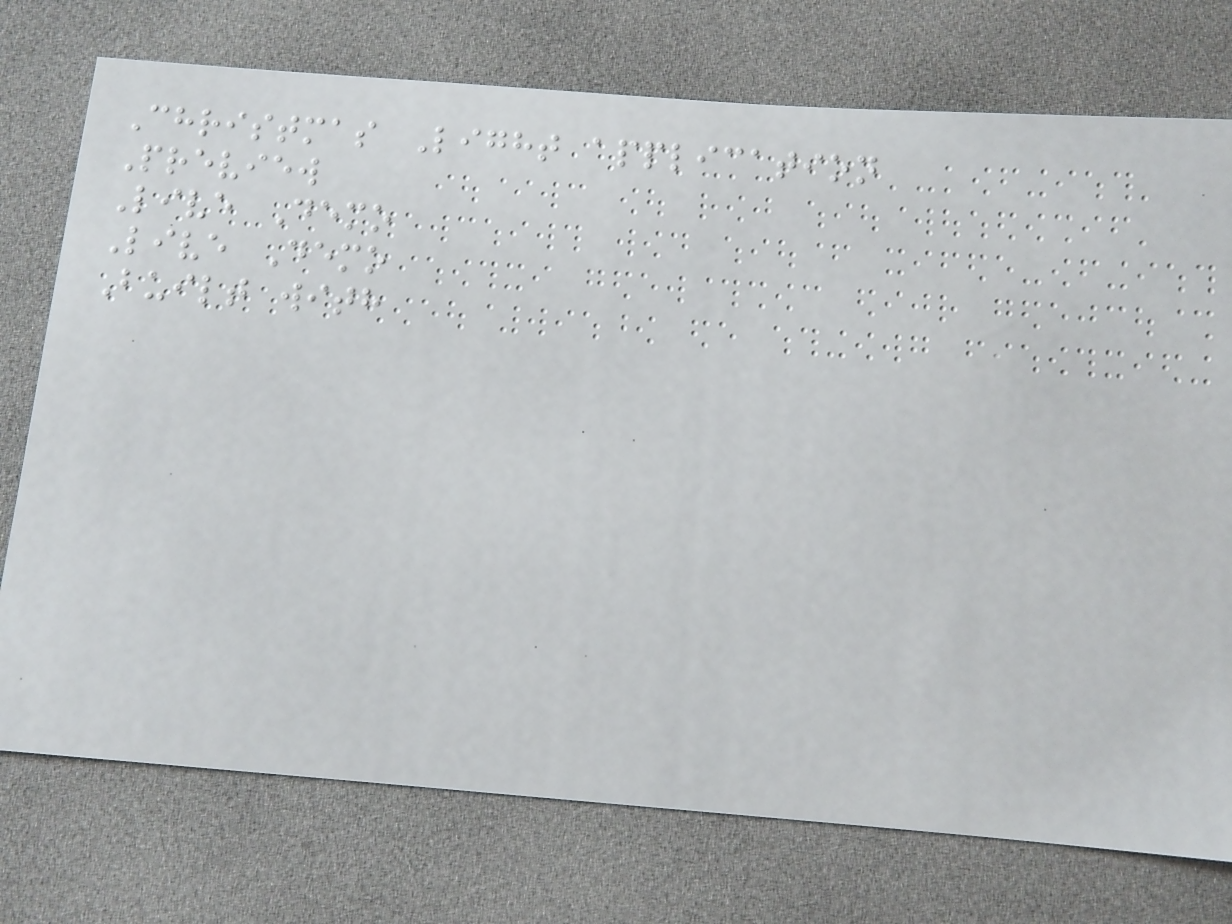Christmas Light application
Preview
Live Demo
Live Demo
Built with
